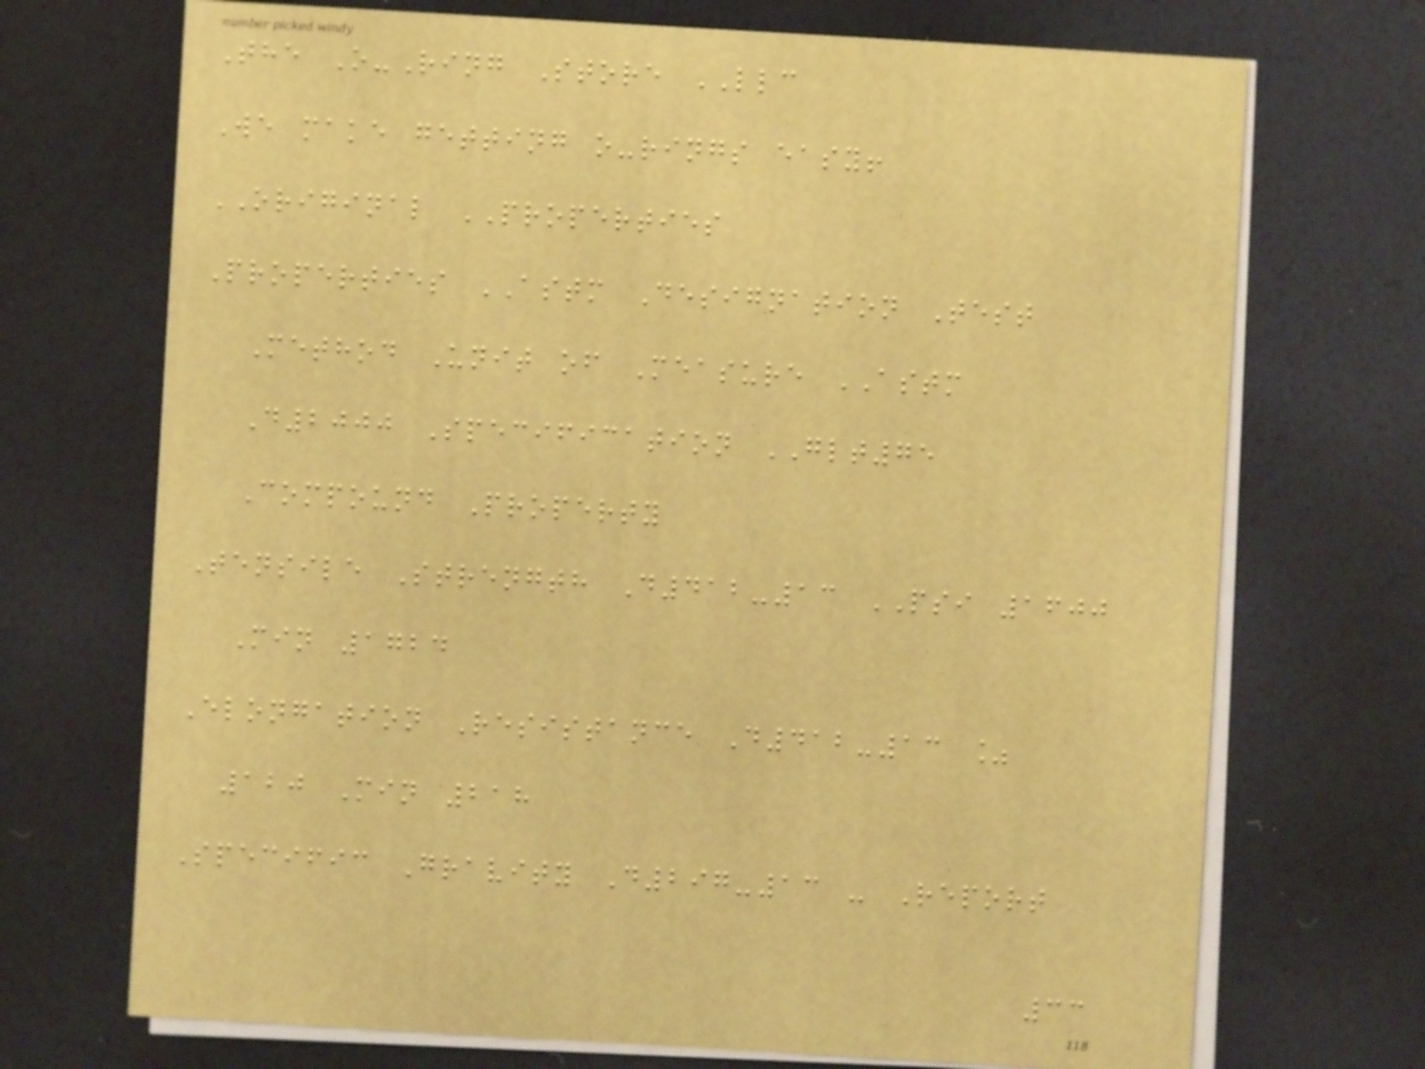The O-Ring Store LLC
We make getting o-rings easy!
ORIGINAL PROPERTIES
Properties ASTM Designation Test
Method Unit of Measure ASTM
D2000 Specification GLT75
Compound Property
Tensile Strength D412-13 PSI 1600
Min 1724
Elongation Resistance D412-13 %
120 Min 218
Specific Gravity D297-13 - Report
33
